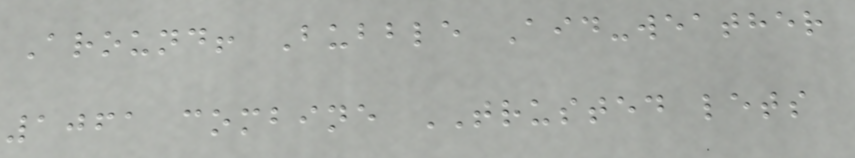Around! Bubble Aid-weather
1061 combine TRUSTED lets
